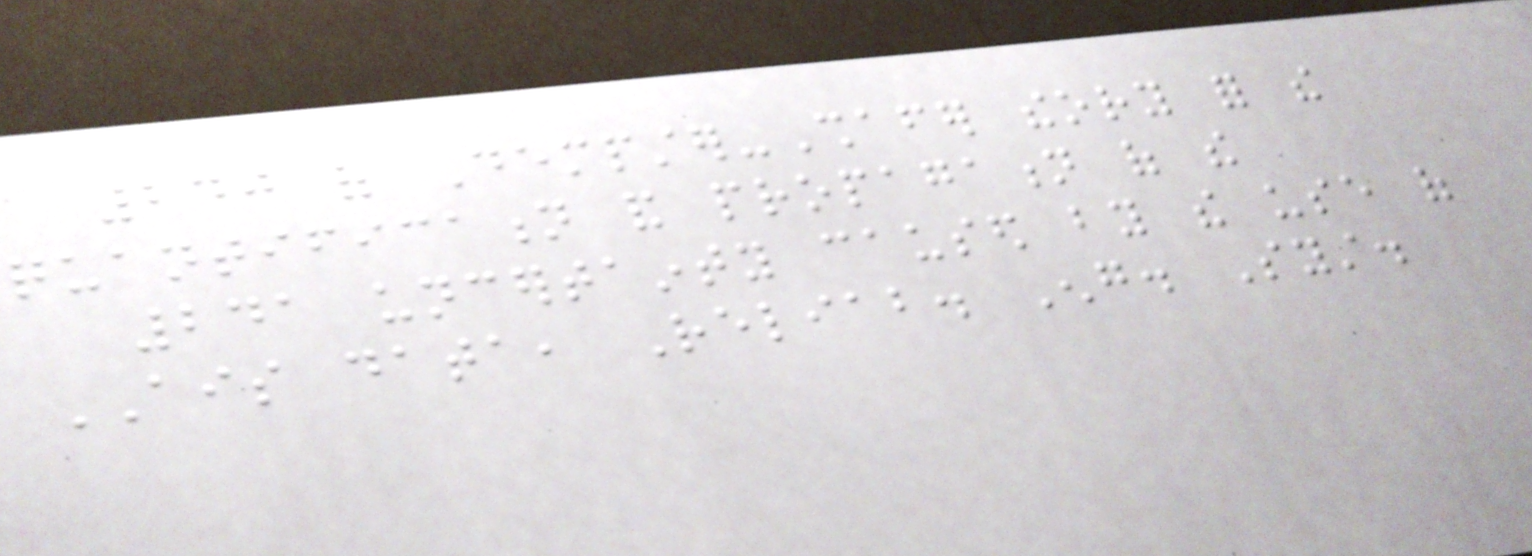240 of Dempster-Shafer theory for the
quantification and propagation of the
241 uncertainty caused by the use of
AIS data, Reliab. Eng. Syst.
